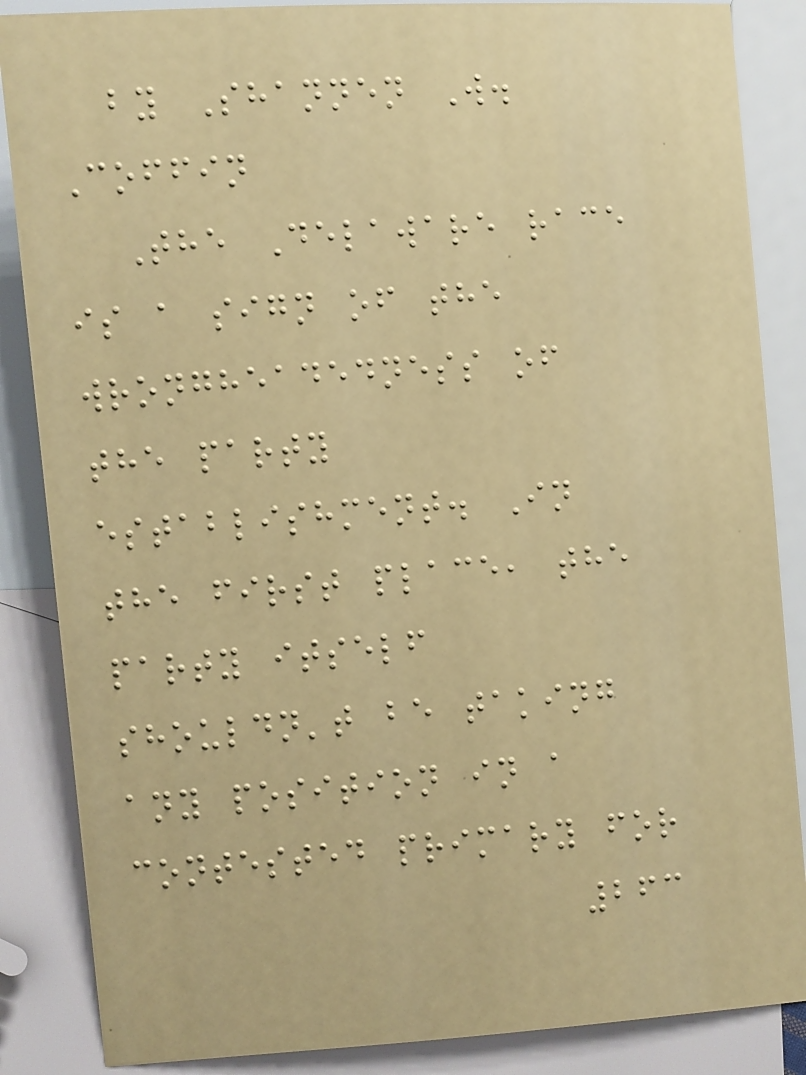by Shannen W.
Coffin
The Delaware race
is a sign of the
wrongheadedness of
the party
establishment. In
the first place, the
party itself
shouldn't be taking
any position in a
contested primary for
263
